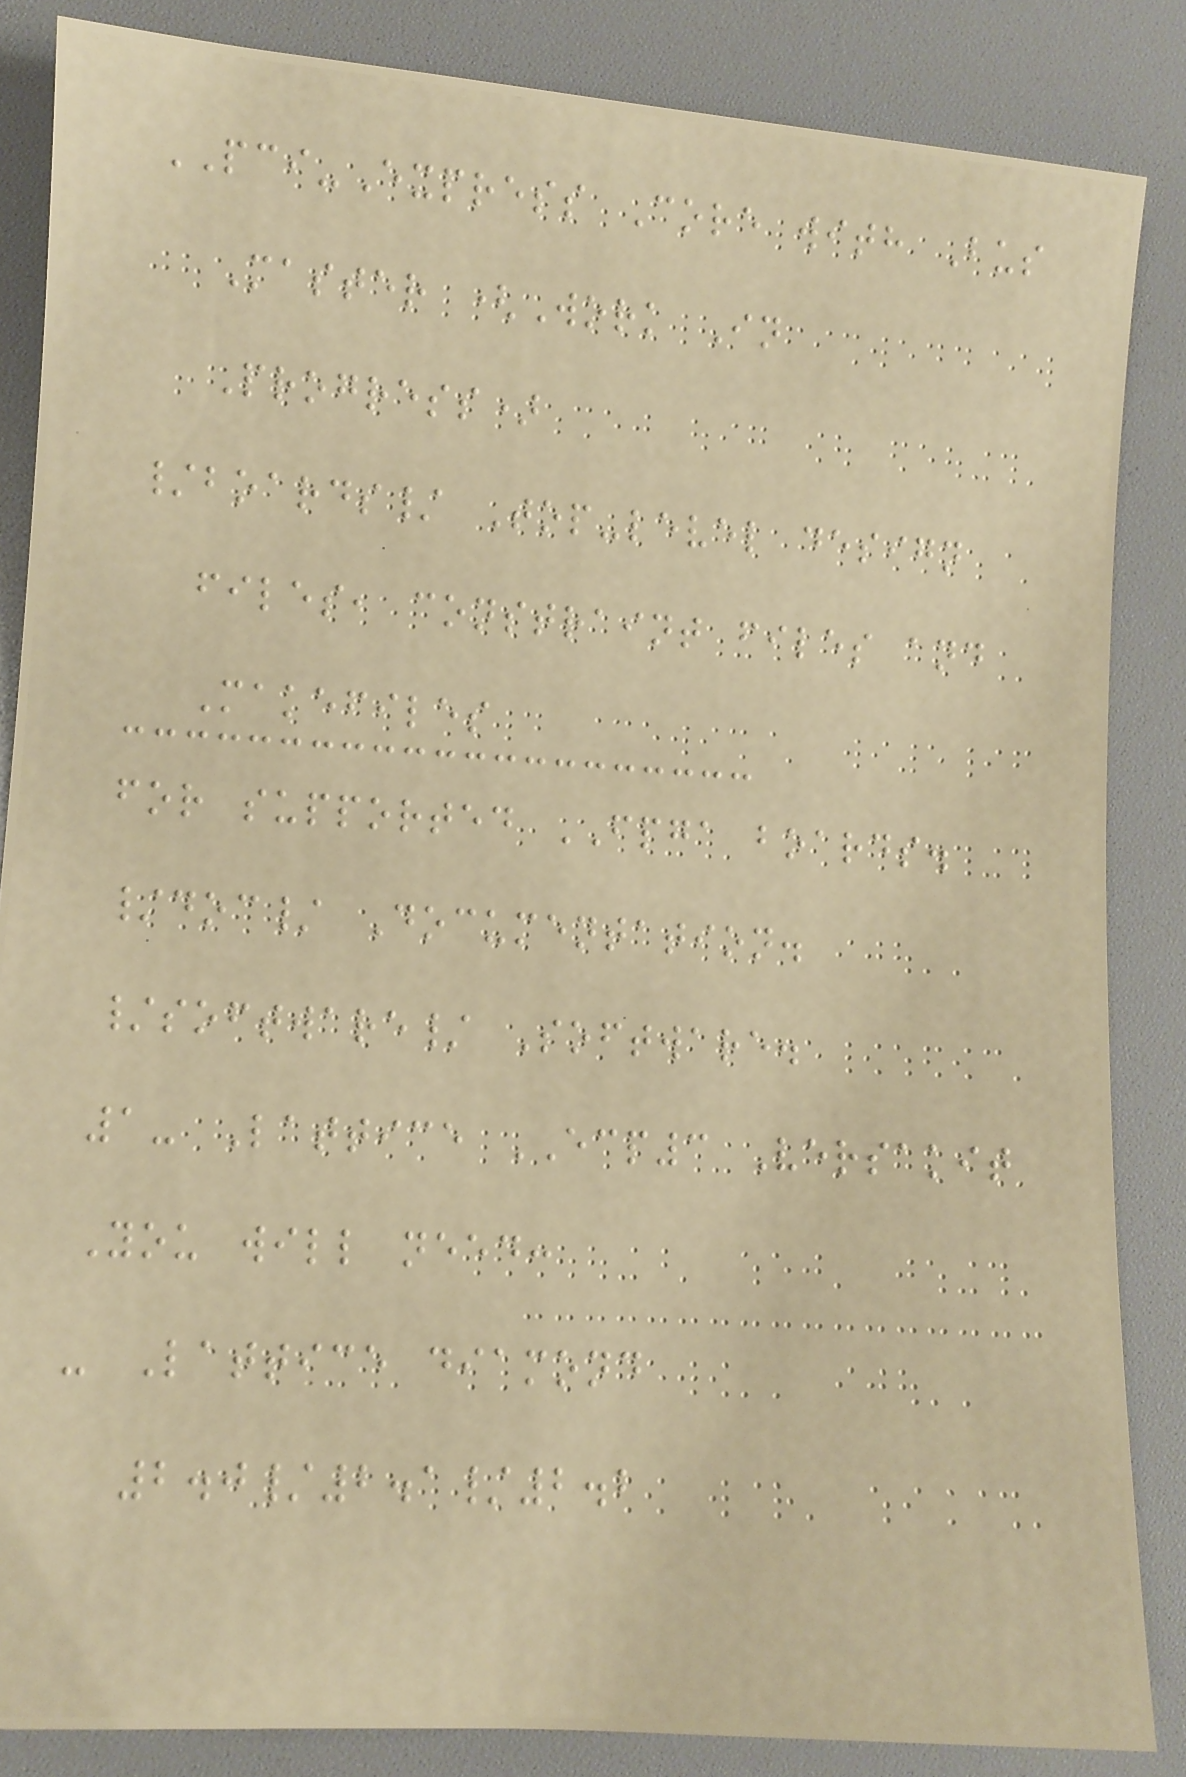PCI-Express Core with Bus
Master (Work In
Progress)
/boards/ Top-level design
files, constraint files and
Makefiles
for supported FPGA boards.
/doc/ Documentation.
/software/ Software.
1- Lattice ECP3 Versakit
You will need:
- Lattice diamond
2.0/2.1/2.2
